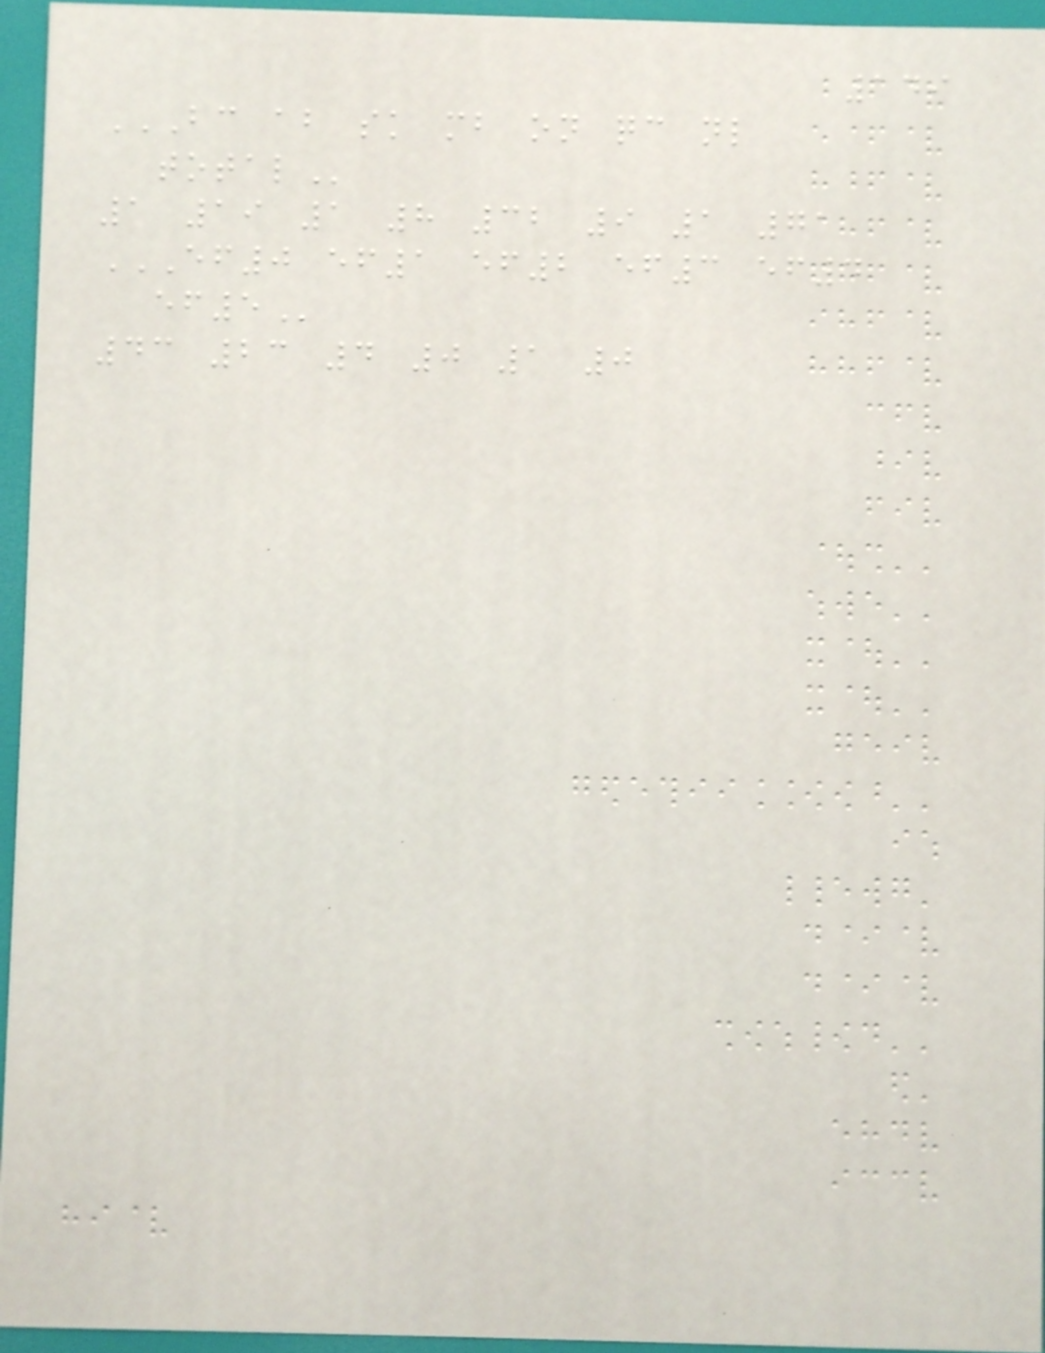149
BC AB SK MB ON QC NL
TOTAL
1 19 1 8 32 9 1 71
EF0 EF1 EF2 EF3 EF4
EF5
43 23 4 0 1 0
